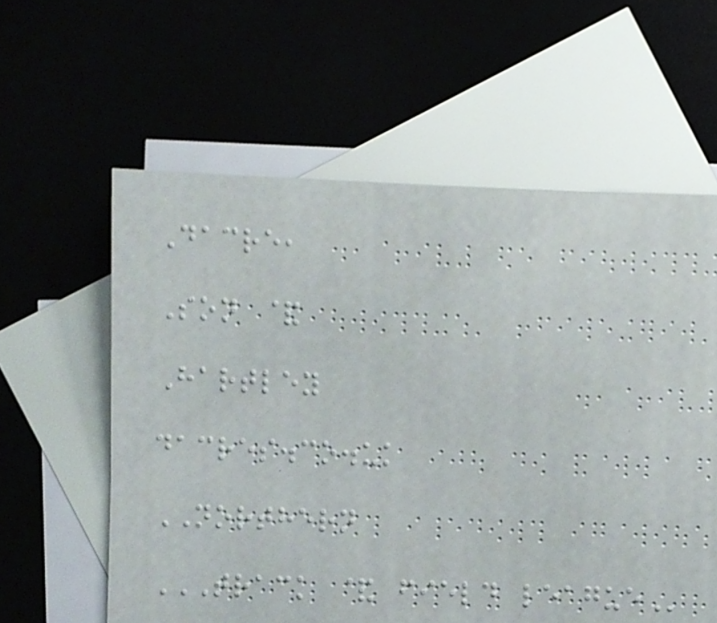Dacre,
Son &
Hartley
dacres.co.uk
NORTHERN
TRACK & FIELD LEAGUE
